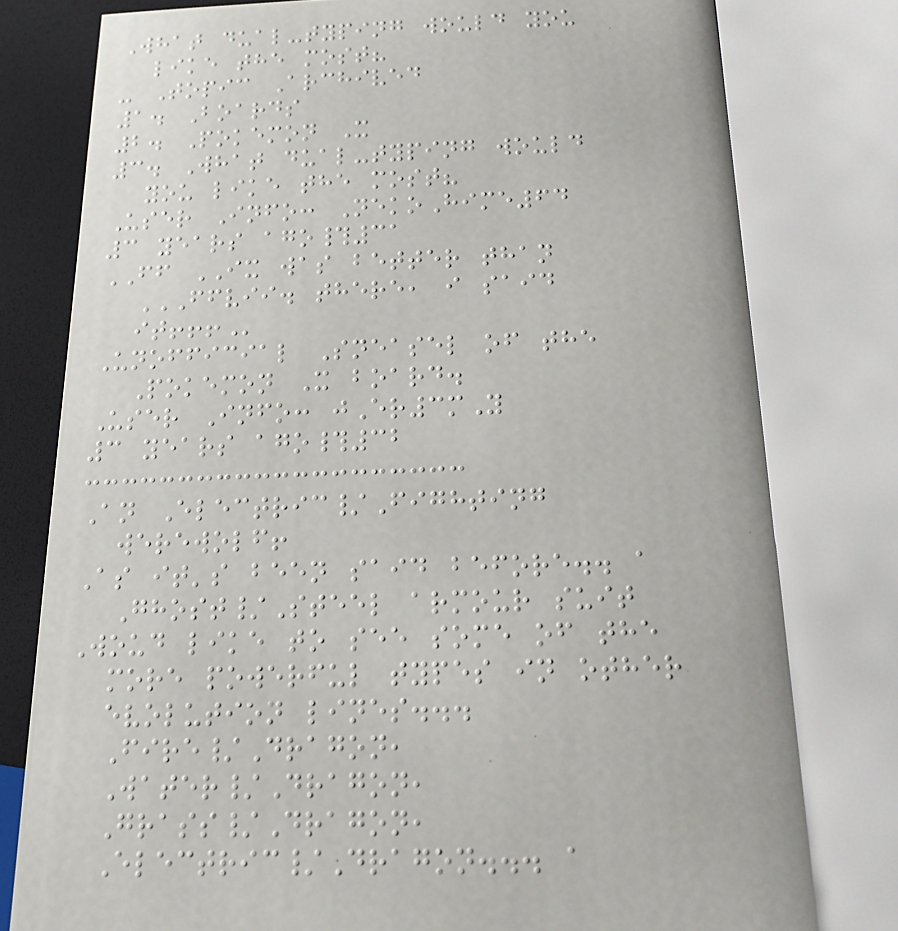What dual-typing would you
like the most?
- Topic Archived
1. Boards
2. Pokemon X
3. What dual-typing would
you like the most?
User Info: NekoHime64
3 years ago#31
FF IX was better than
FFVII. THERE, I SAID
IT!!!
Unofficial Sneasel of the
Pokemon X board.
User Info: jEr3mY
3 years ago#32
An Electric/Fighting
werewolf!
As it's been said before.. a
Ghost/Steel armour suit
Woud like to see some of the
more powerful types in other
evolution lines...
Fire/Dragon,
Water/Dragon,
Grass/Dragon,
Electric/Dragon... a
